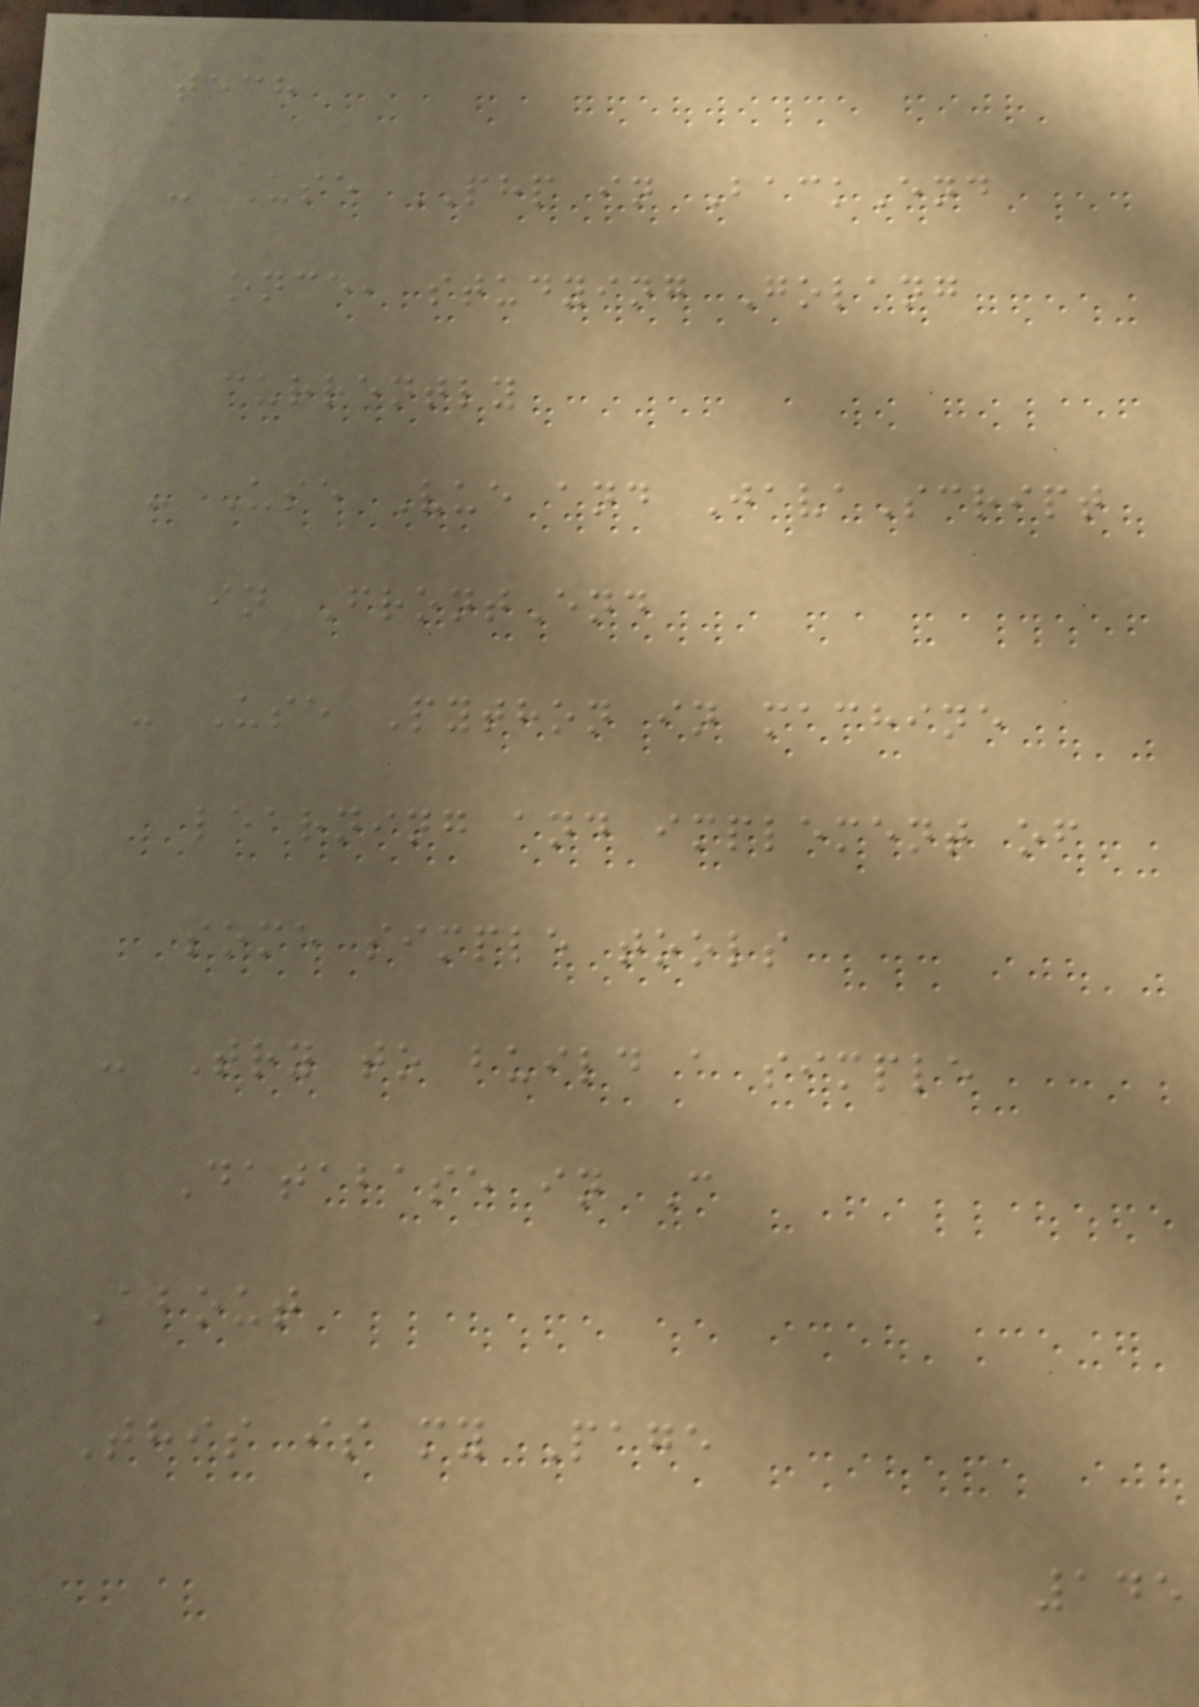tech
- Use PHP in BackEnd
once, studying Golang
currently
- Use Vue and JavaScript
in FrontEnd
- Use Python in machine
learning and implement of
some simple tools
- Try to build a simple
Database in C
About
This is my Page
145
